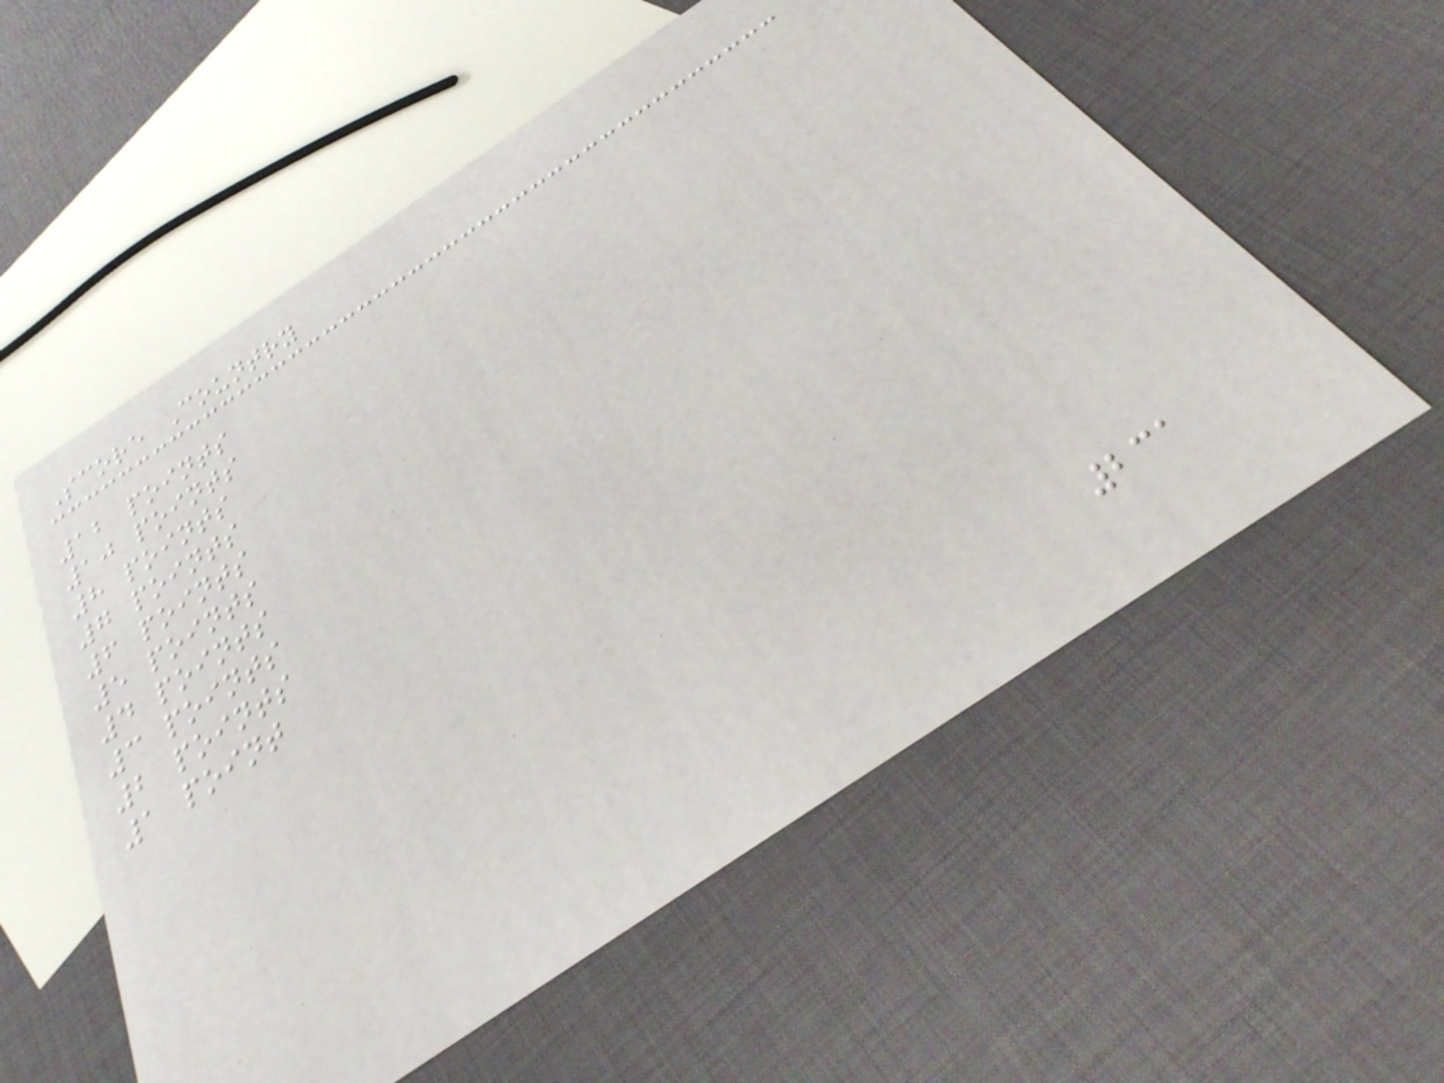Score Country
12 points
10 points
8 points
7 points
6 points
5 points
4 points
3 points
2 points
1 point
231
